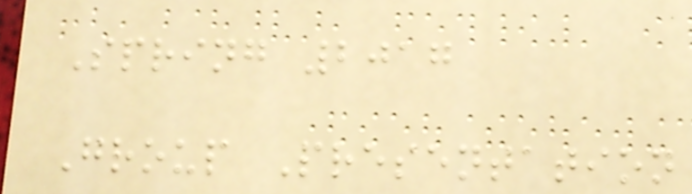Spring 2017
Group Presentation
